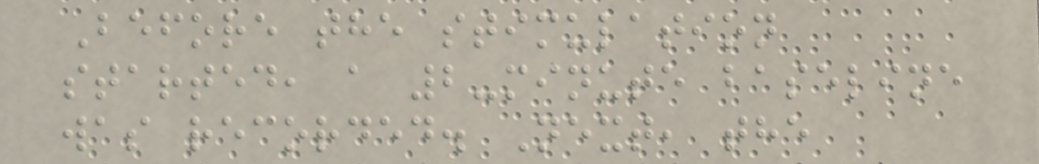Before the stimulation
started, a 2-minute baseline
was recorded. Next, the
